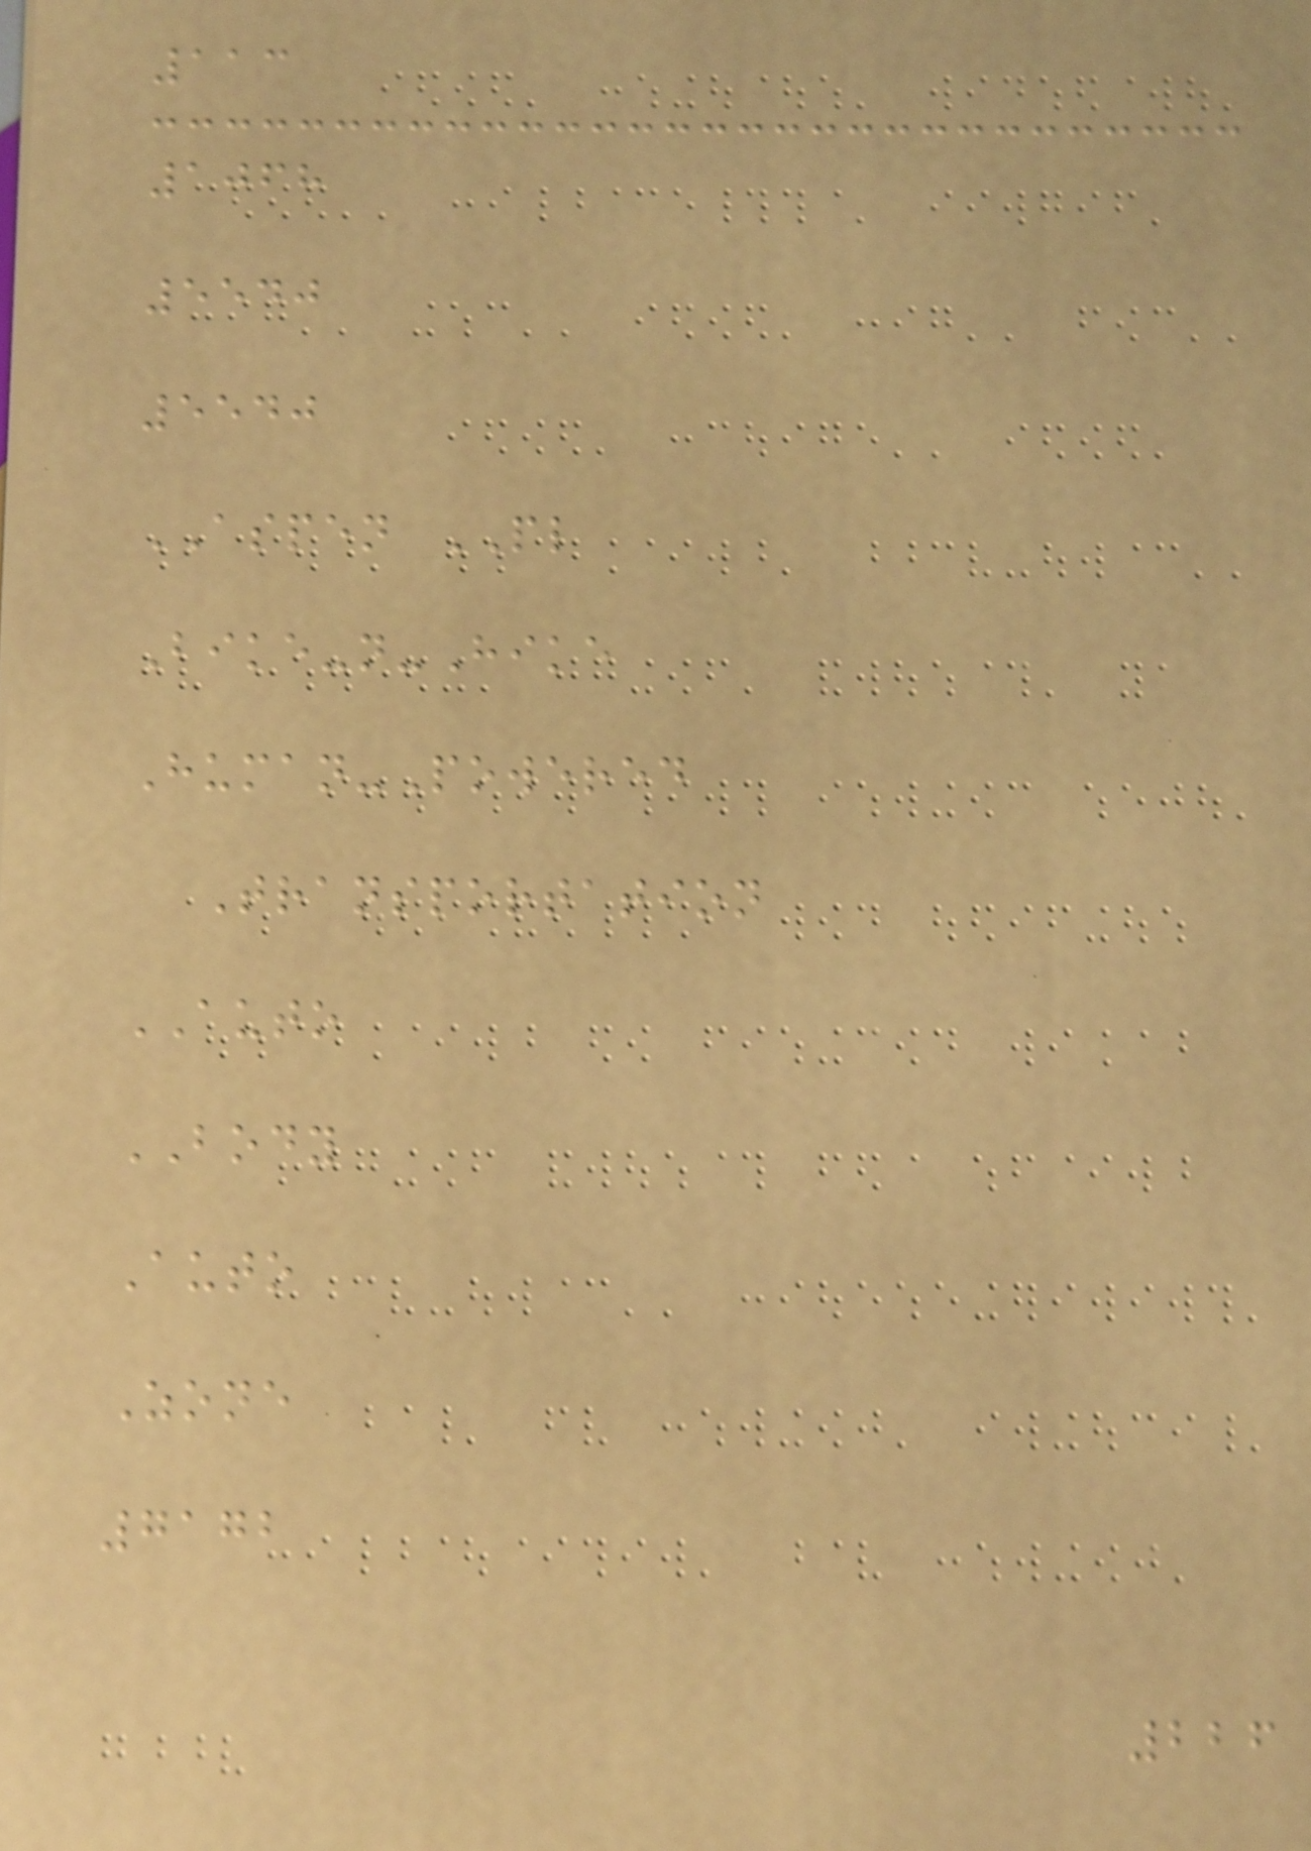113
1068
5540
5540
ASPEN PL
Bike-n-Hike
Human-Powered
Transportation
AUTO
BODY
Auto
Zone
7172
226
